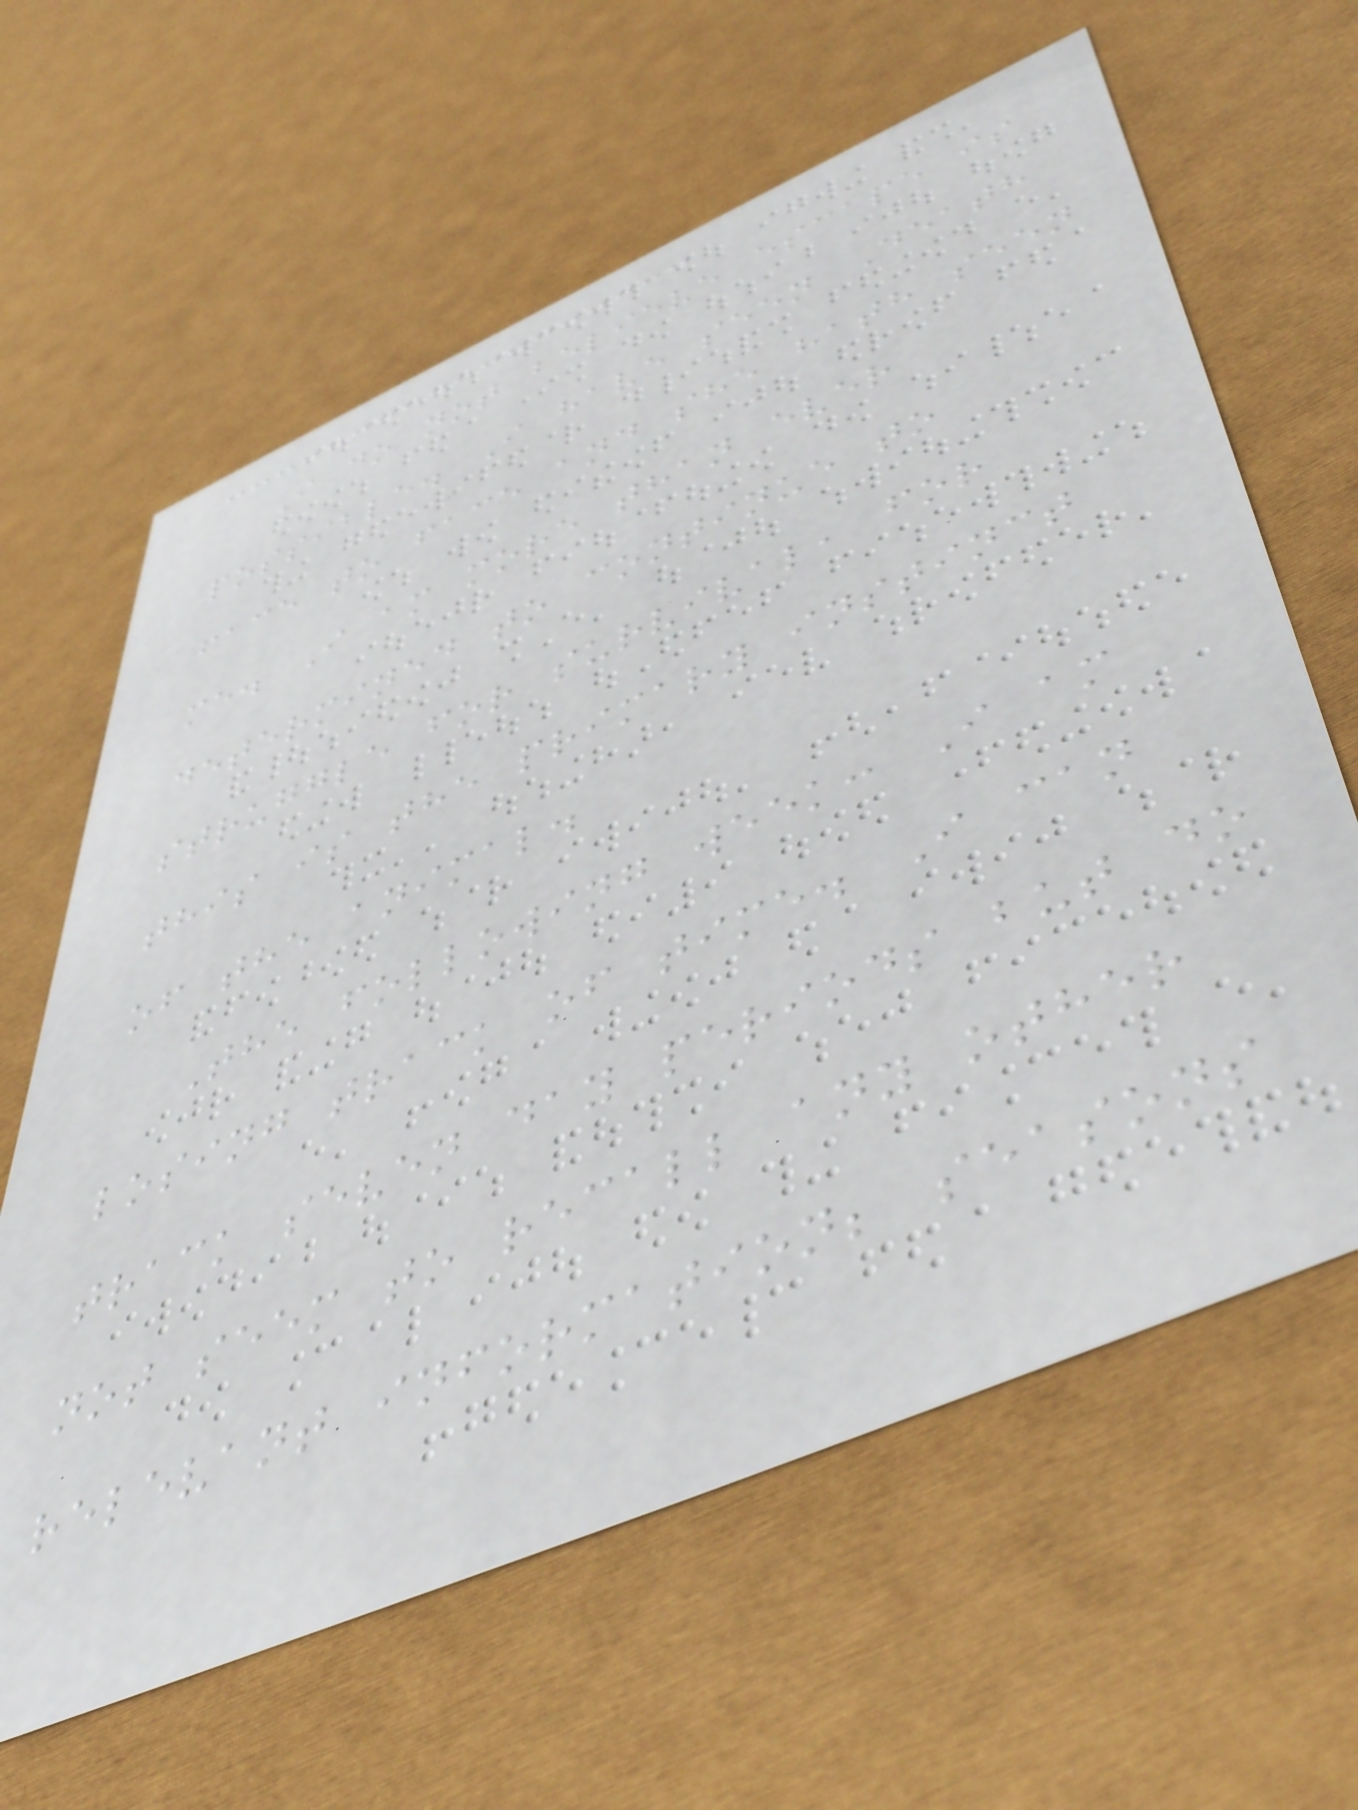I do not believe escape is
possible. I have seen Death
face to face and she hath seen
me. I am more than ever
determined to continue to
struggle for survival, for
this is the primary instinct
of the animal.
The following week: I am
losing track of time. I can
track seven day periods but do
not seem to recall any other
relevant information; seasons
